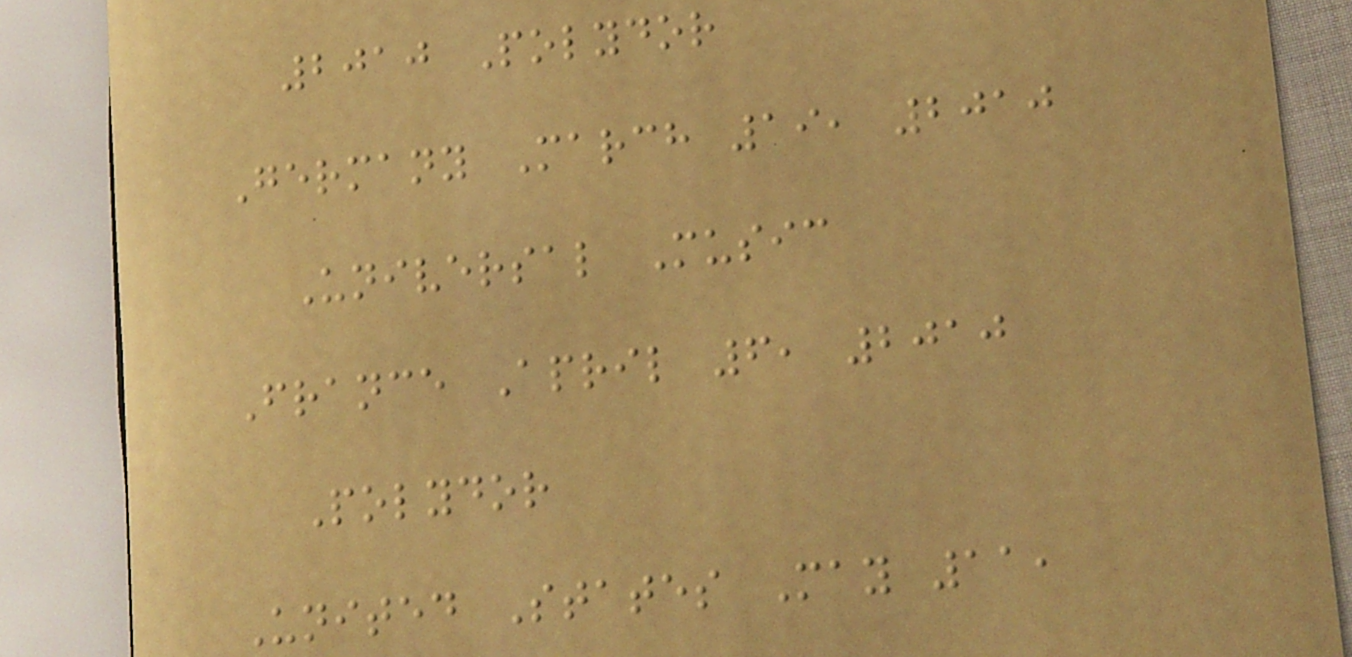2010 Polydor
Germany March 19, 2010
Universal Music
France April 6, 2010
Polydor
United States May 11,
